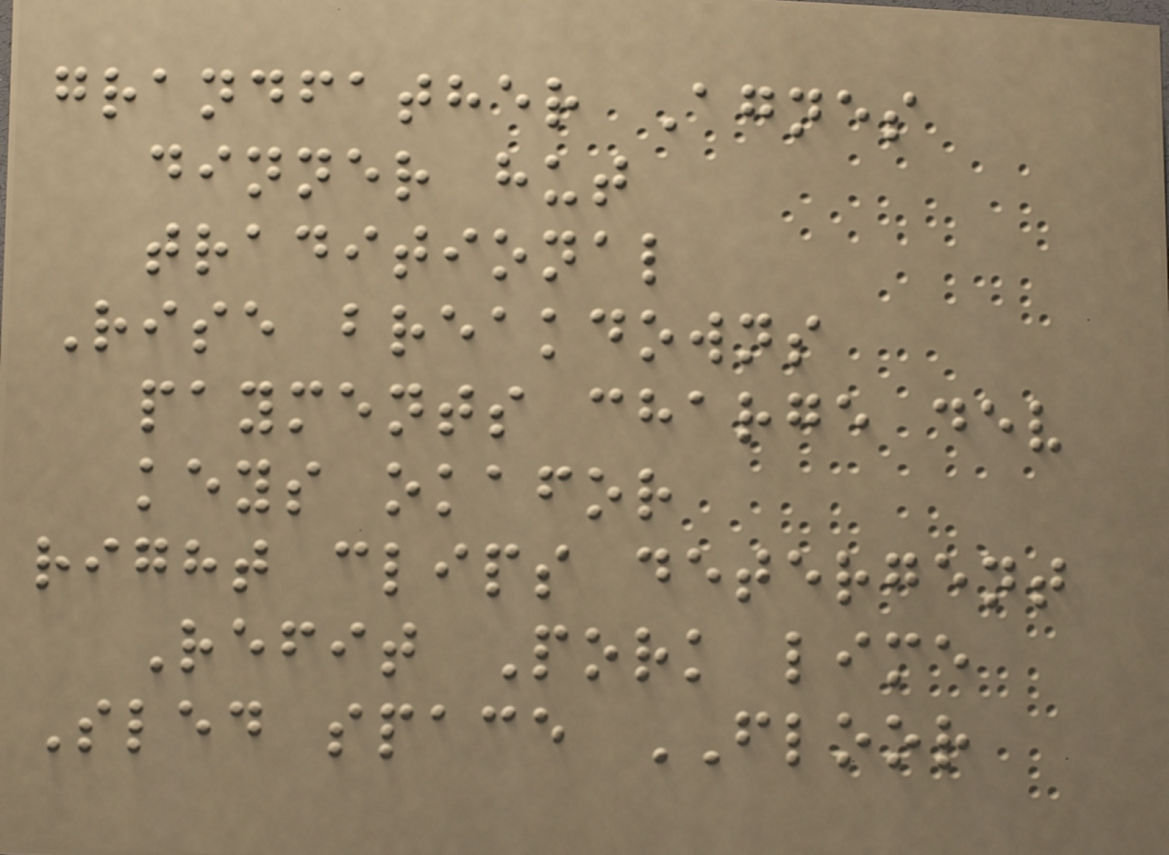grandfather Agnes
dinner hut
traditional
Rise breakdowns
payments charge dev
keys okafor
right clips detergent
Refit Pork lime
Sled space FLOOR
